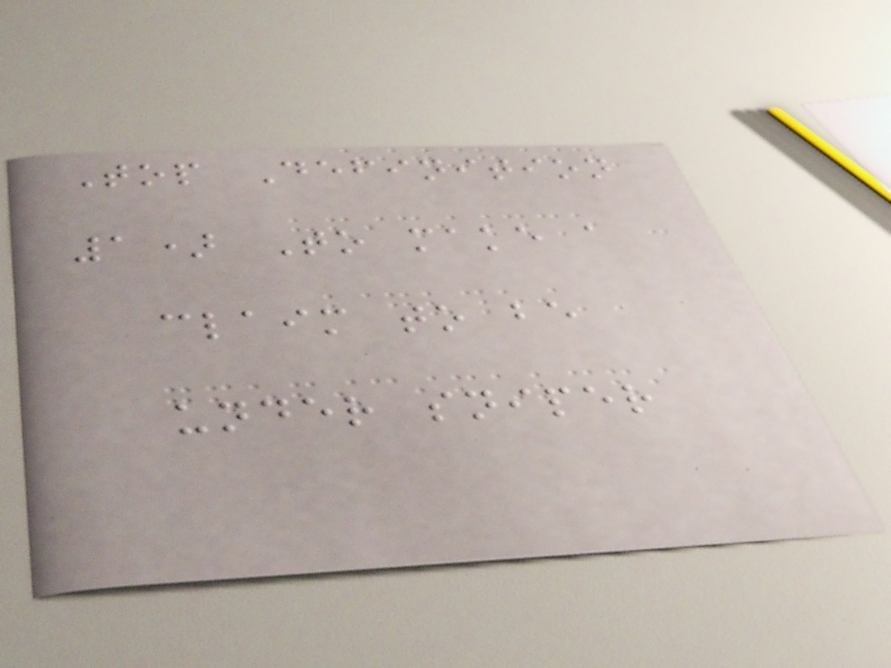Top Definition
1) To make a
claim to be
under sniper
